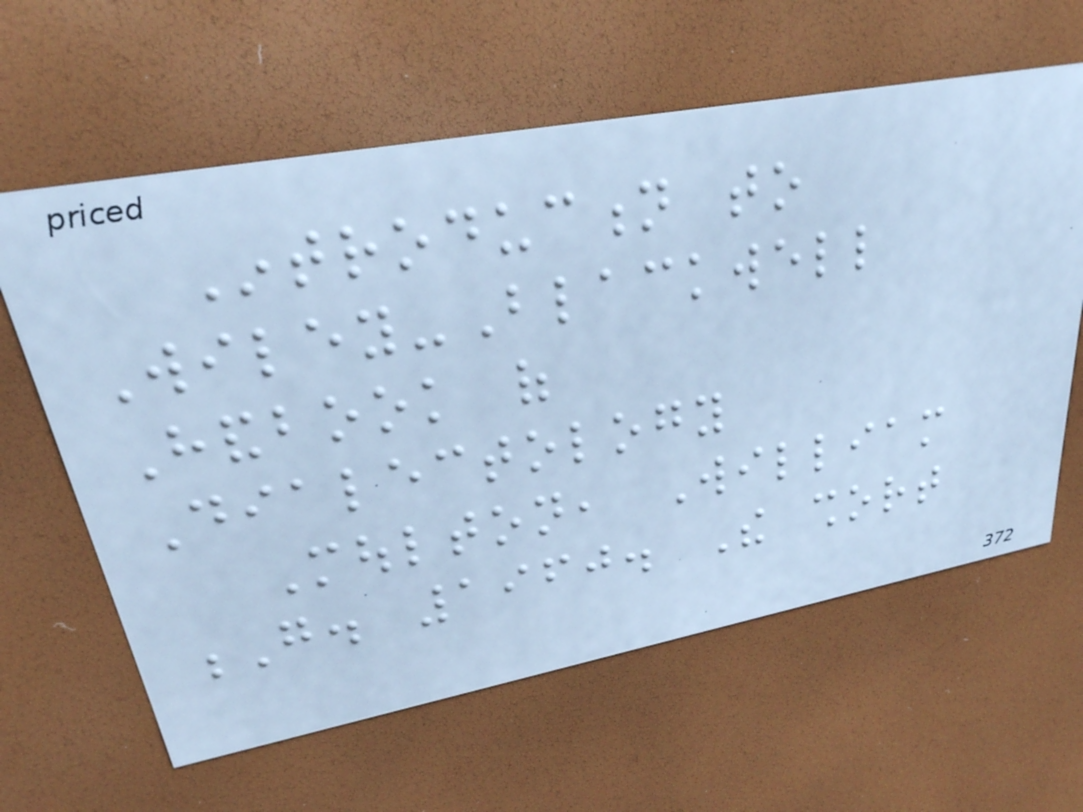Introduction to
Wiley-Blackwell
Handbook of
Dialectology
Moulton, William
G. 1960. The short
